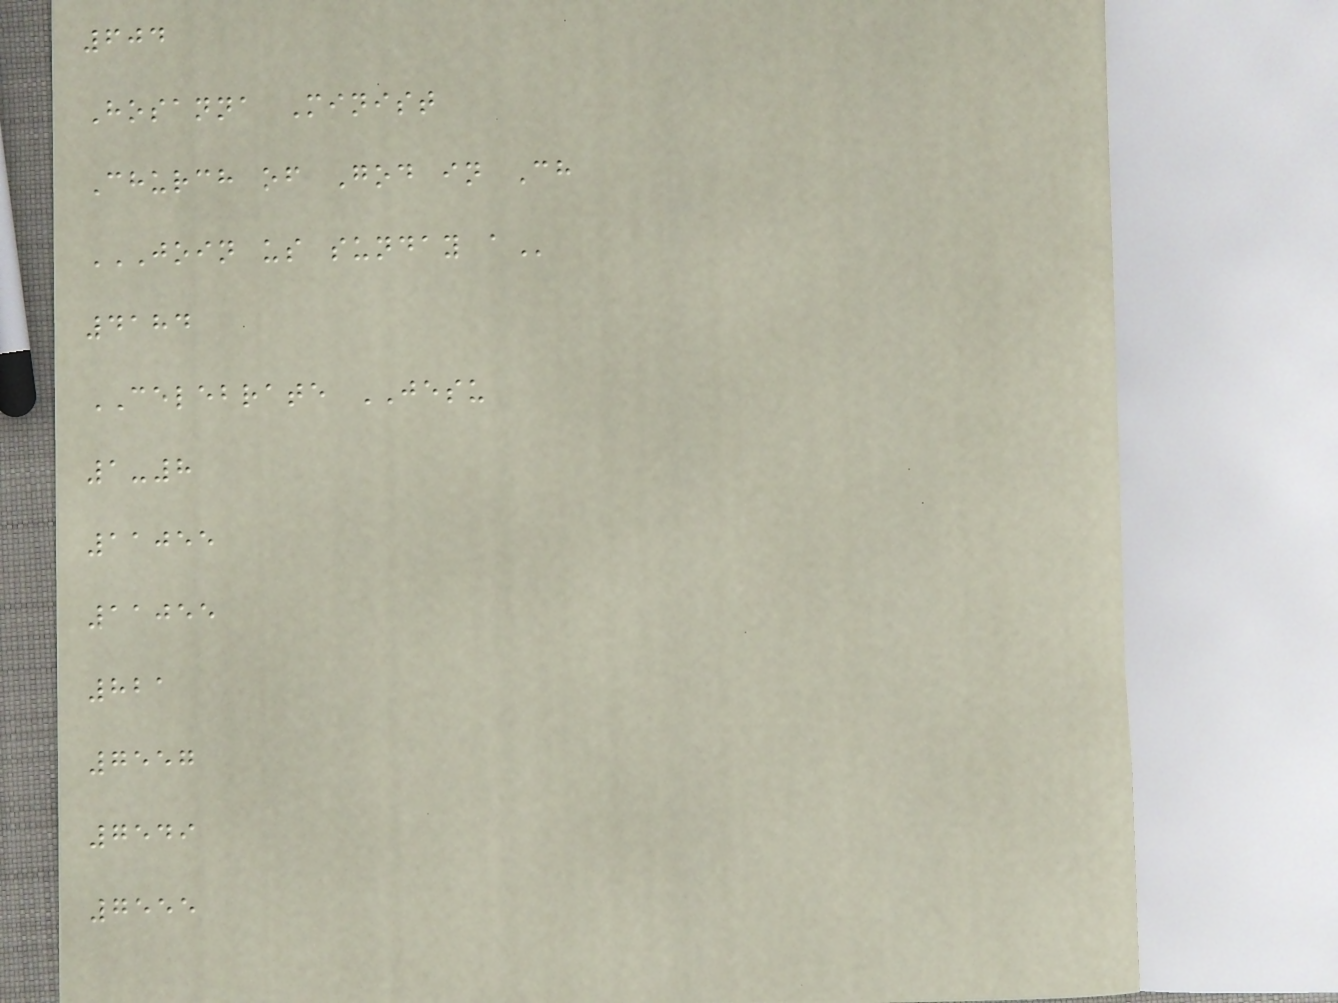604
Hosanna Minist
Church of God in Ch
JOIN US SUNDAY A
4184
CELEBRATE JESU
1-8
11055
11055
821
7557
7549
7555
